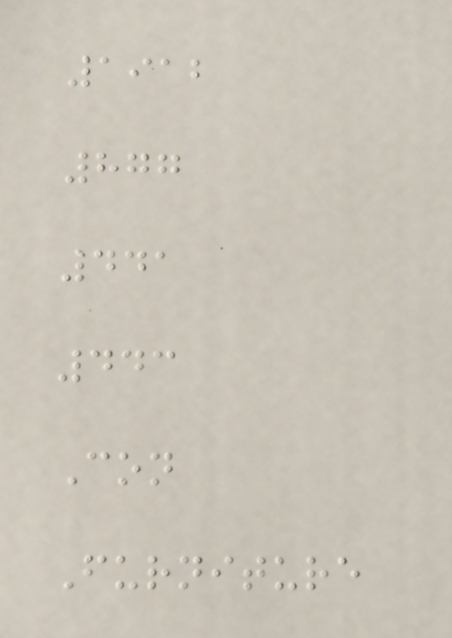1912
877
441
443
Con
Furniture
